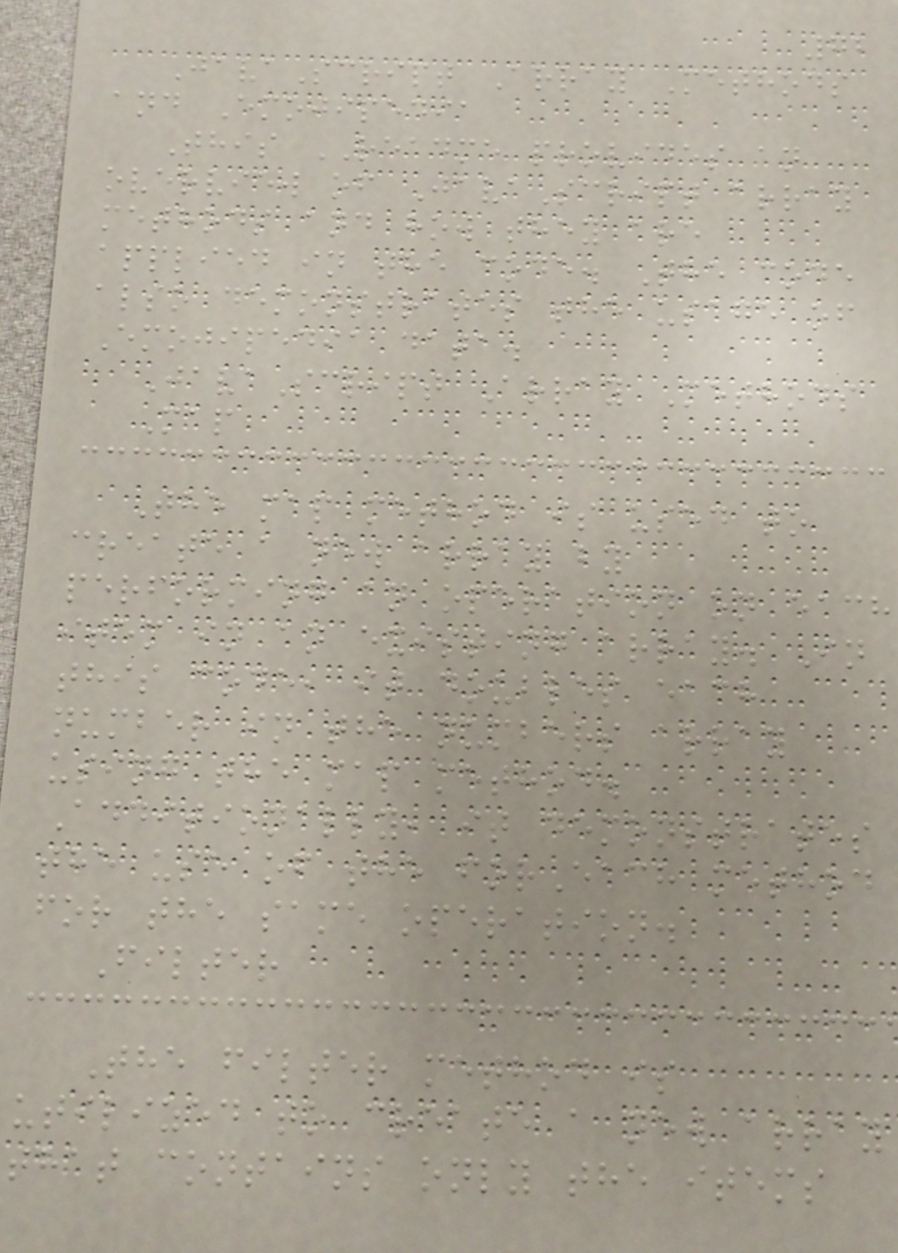72
JavaScript Array Methods
and Emojipedia
This README provides an
overview of JavaScript array
methods and how they are
applied in the code. The code
also demonstrates the usage of
Emojipedia data.
JavaScript Array Methods
Map
The map method is used to
create a new array by
performing an operation on each
item in an existing array. In
this code, it doubles each
number in the numbers array
using the map method.
Additionally, it demonstrates
the use of the forEach method
for the same operation.
Filter
The filter method is
utilized to create a new array
that contains only the items
